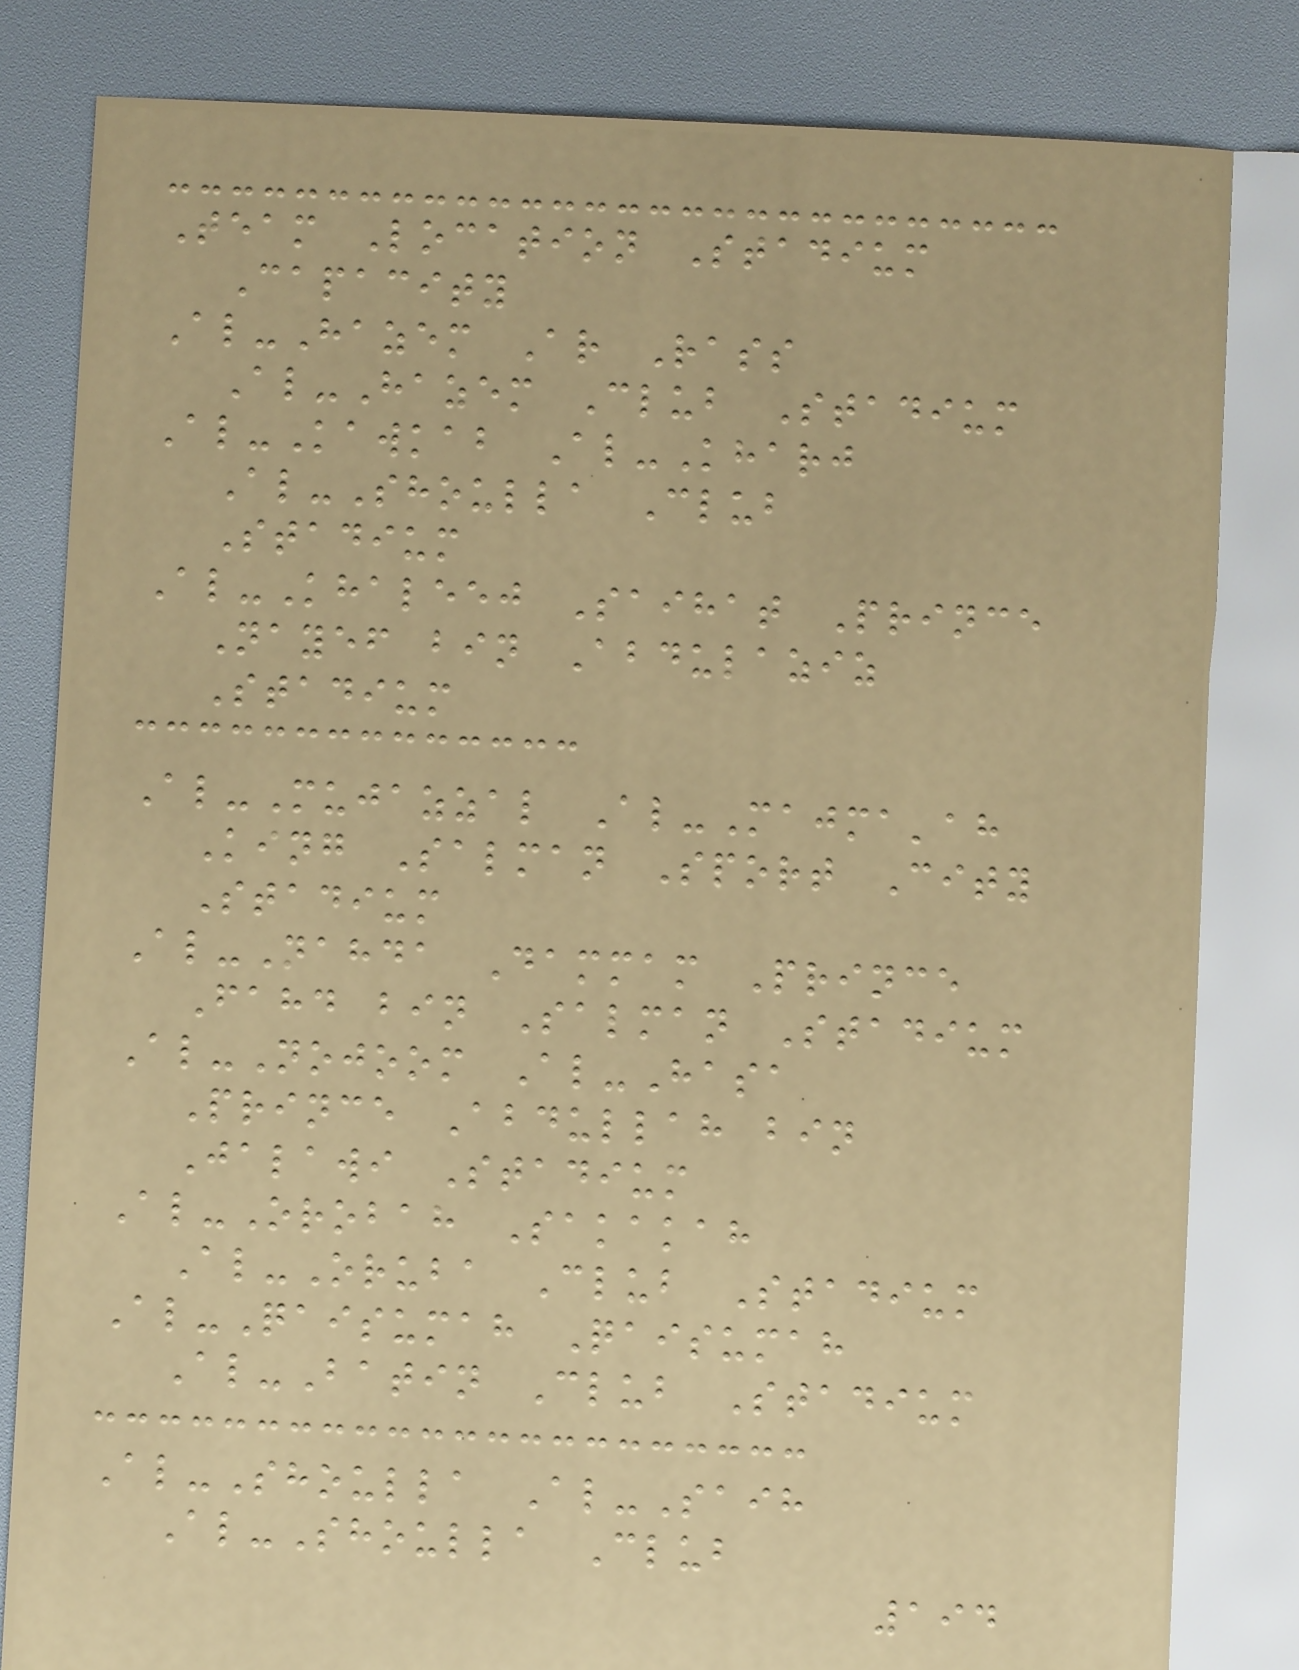Team Location Stadium
Capacity
Al-Hazem Ar Rass
Al-Hazem Club Stadium
Al-Kawkab Al-Kharj
Al-Shoulla Club
Stadium
Al-Khaleej Saihat Prince
Nayef bin Abdulaziz
Stadium
Al-Mujazzal Al-Majma'ah
King Salman Sport City
Stadium
Al-Nahda Dammam Prince
Fahd bin Salman Stadium
Al-Nojoom Al-Hasa
Prince Abdullah bin
Jalawi Stadium
Al-Orobah Sakakah
Al-Oruba Club Stadium
Al-Qaisumah Qaisumah
Al-Batin Club Stadium
Al-Shoulla Al-Saih
Al-Shoulla Club
194
